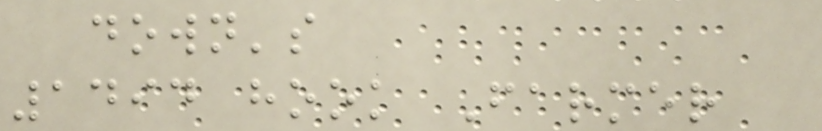down's
1494 hook Farmer
